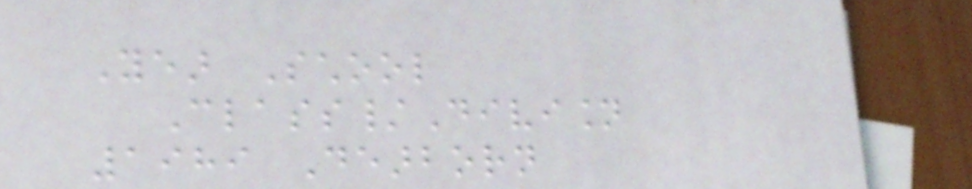Year School
Class/Division
1989 Dearborn
